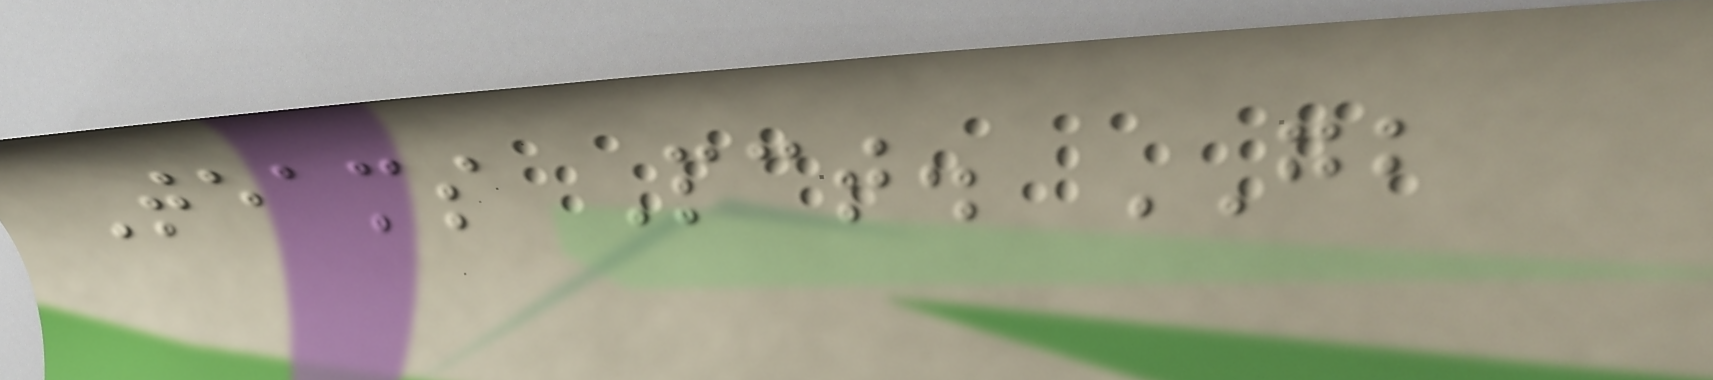Teams Pct. GB
